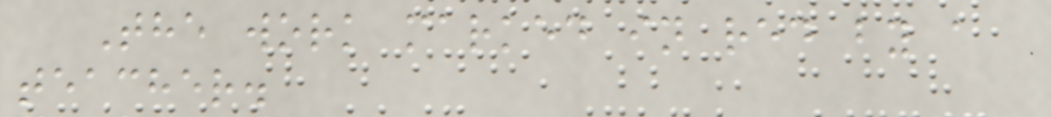The work marked in red by a
teacher.
